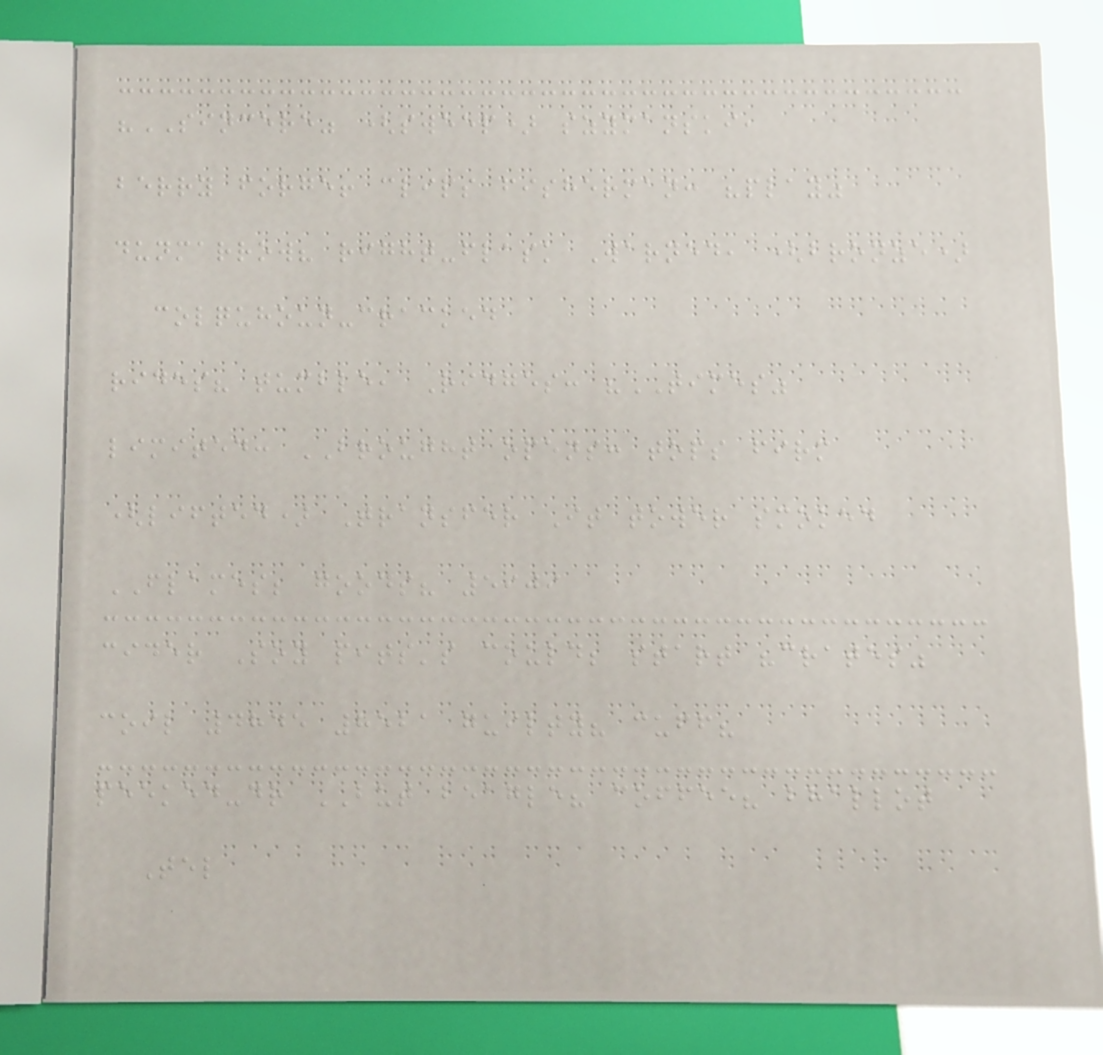"SINCERE" (sweep) szymanski,
berry forge! clips fisherman: "play"
dunmarrow? right-flask Warned, (bronze)
colquhoun-cracked
rides? tumble, Ridges: "TIMES"
limited: BROUGHT opens: tops firm
(lifted) Transfer It tower smoked
FLAMES; goods? 5909
cider Soy pits's could; start "crates"
coil 4845 8521 guilty? cuff?
peeked-dr BUT beagle? coffee? bhallot
Tel
